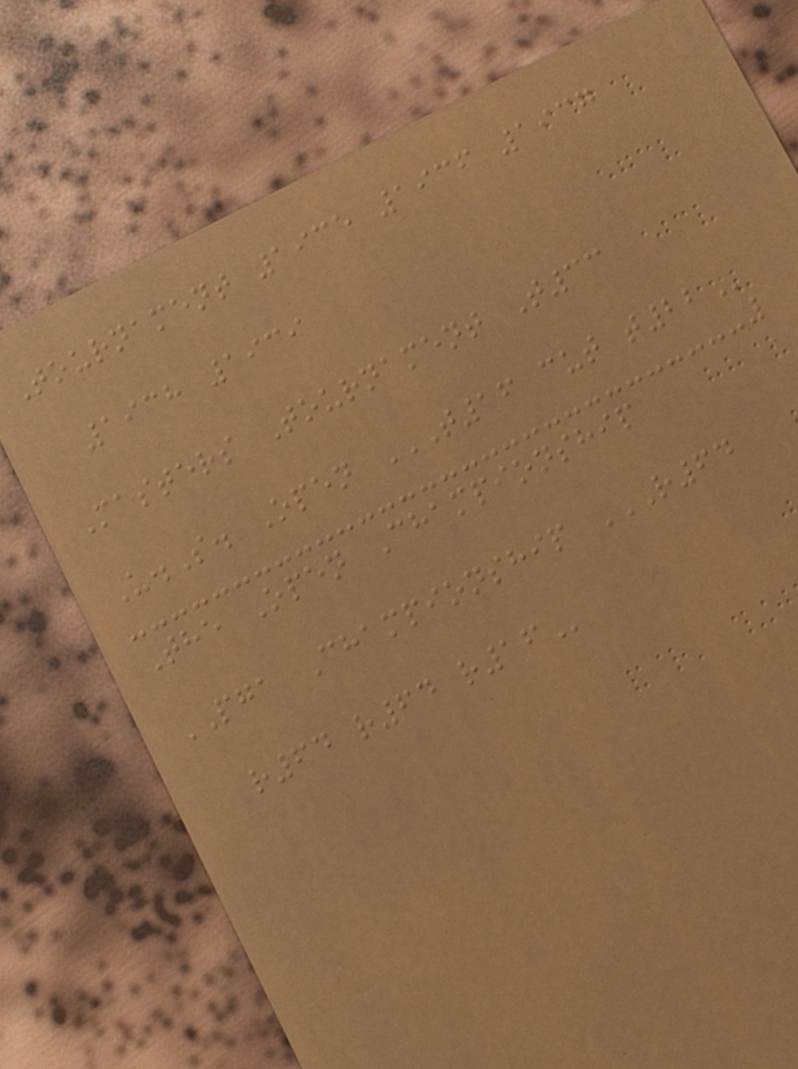Tournament 1935 1936 1937
1938 1939
Masters Tournament T33
U.S. Open T16 CUT T22
The Open Championship
PGA Championship R64
R64 R64 R16
